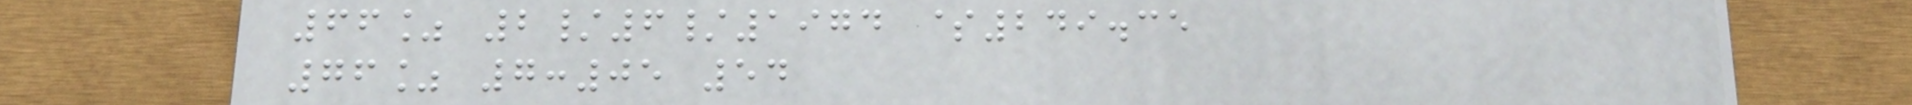66% 2/6/1974 $249.35
76% 7:05 54
